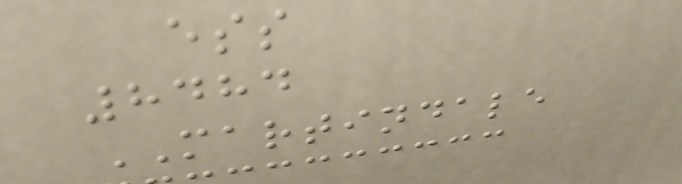ess
8484
MARTINDALE
